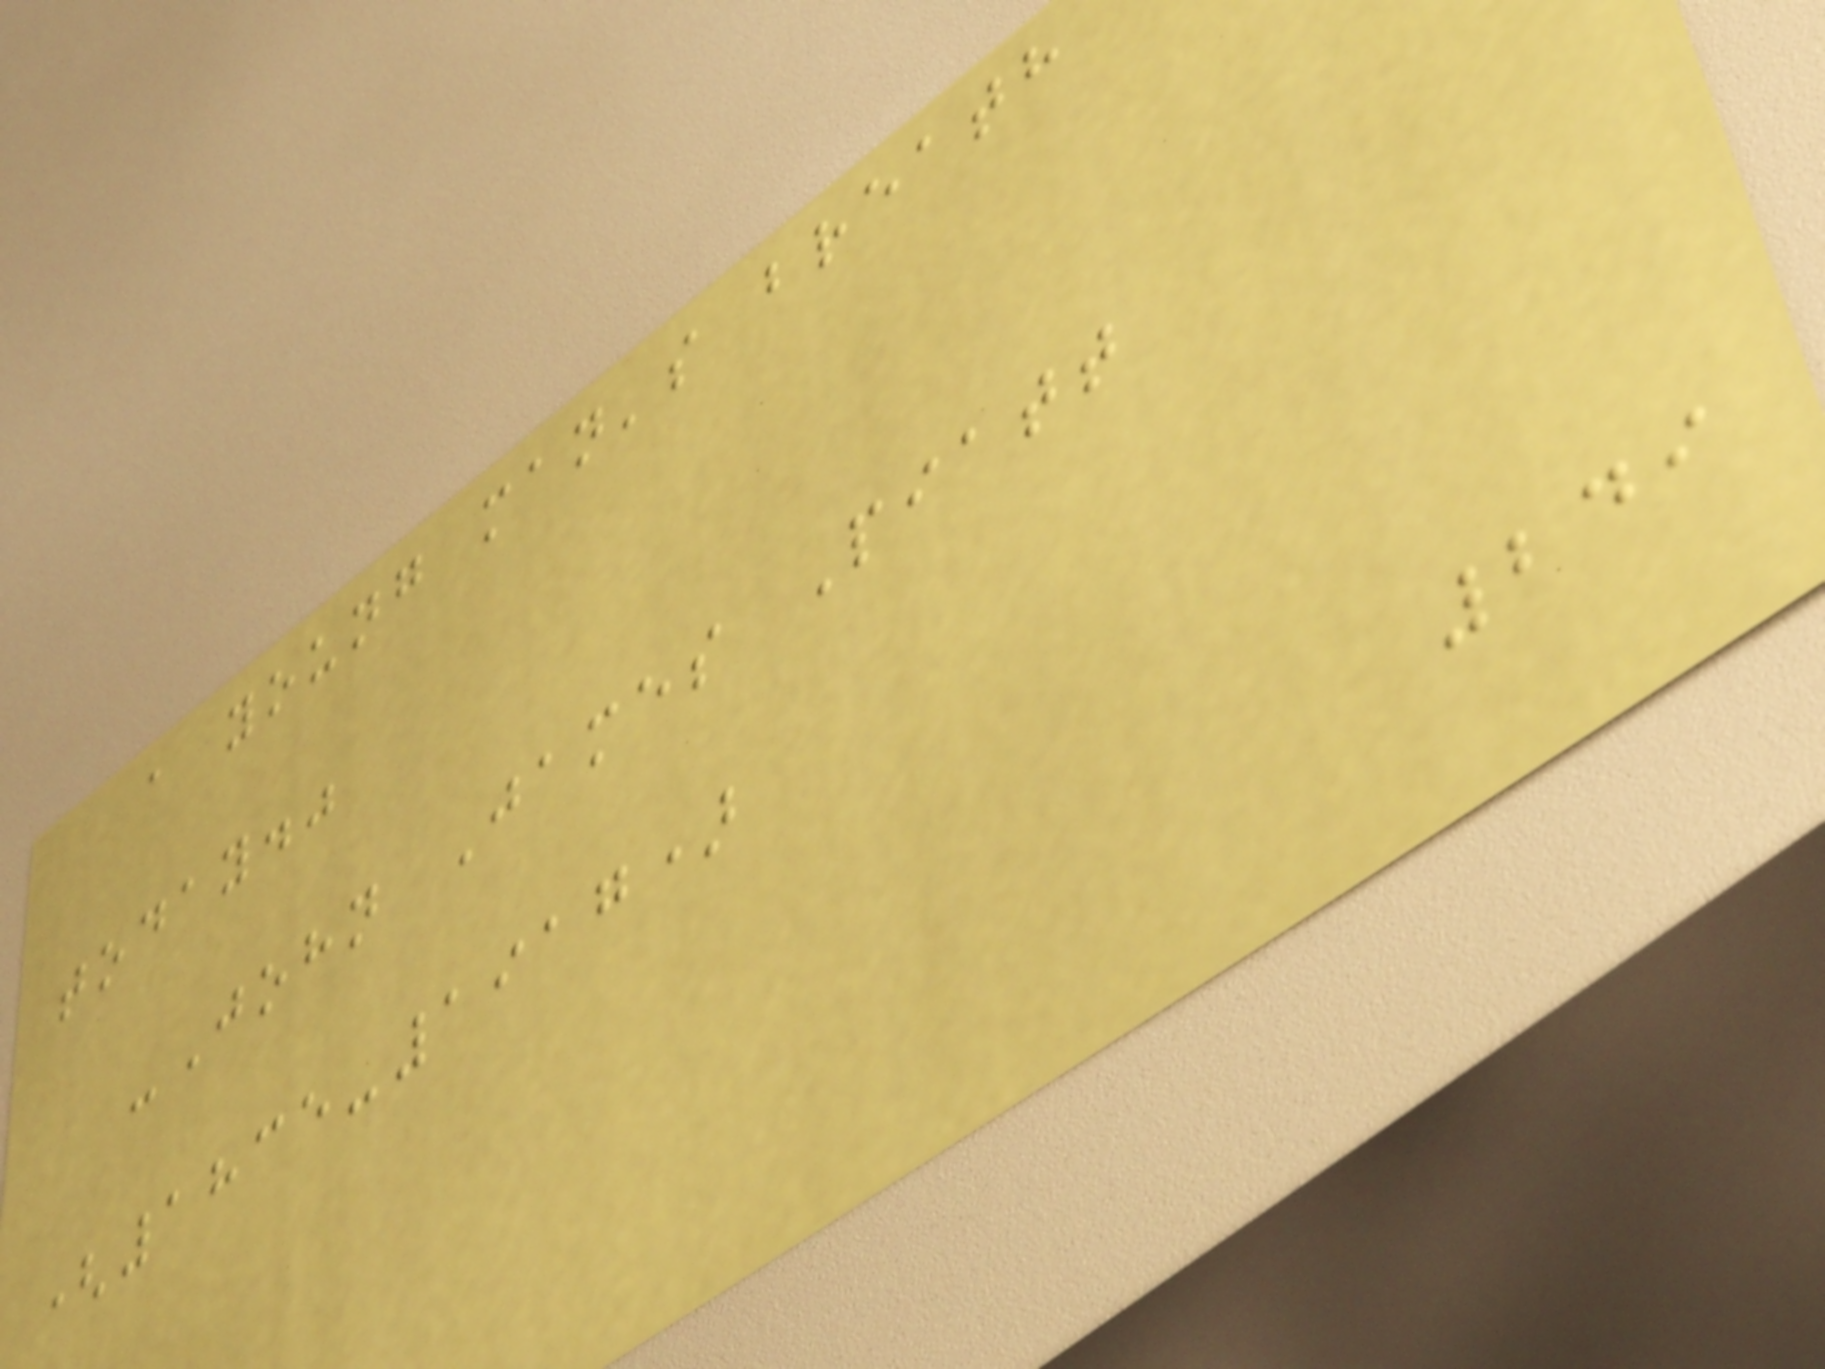a young man's breath
today."
-John James Piatt
(1835-1917)
249
